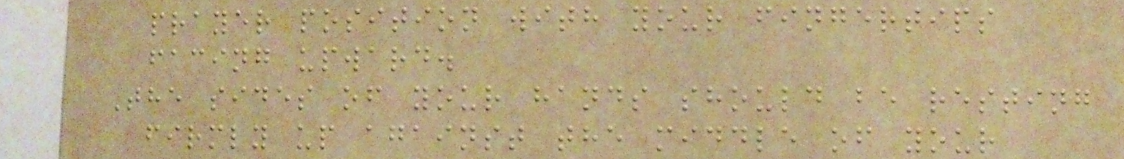prayer position with your fingertips
facing upward.
The sides of your hands should be resting
firmly up against the middle of your
